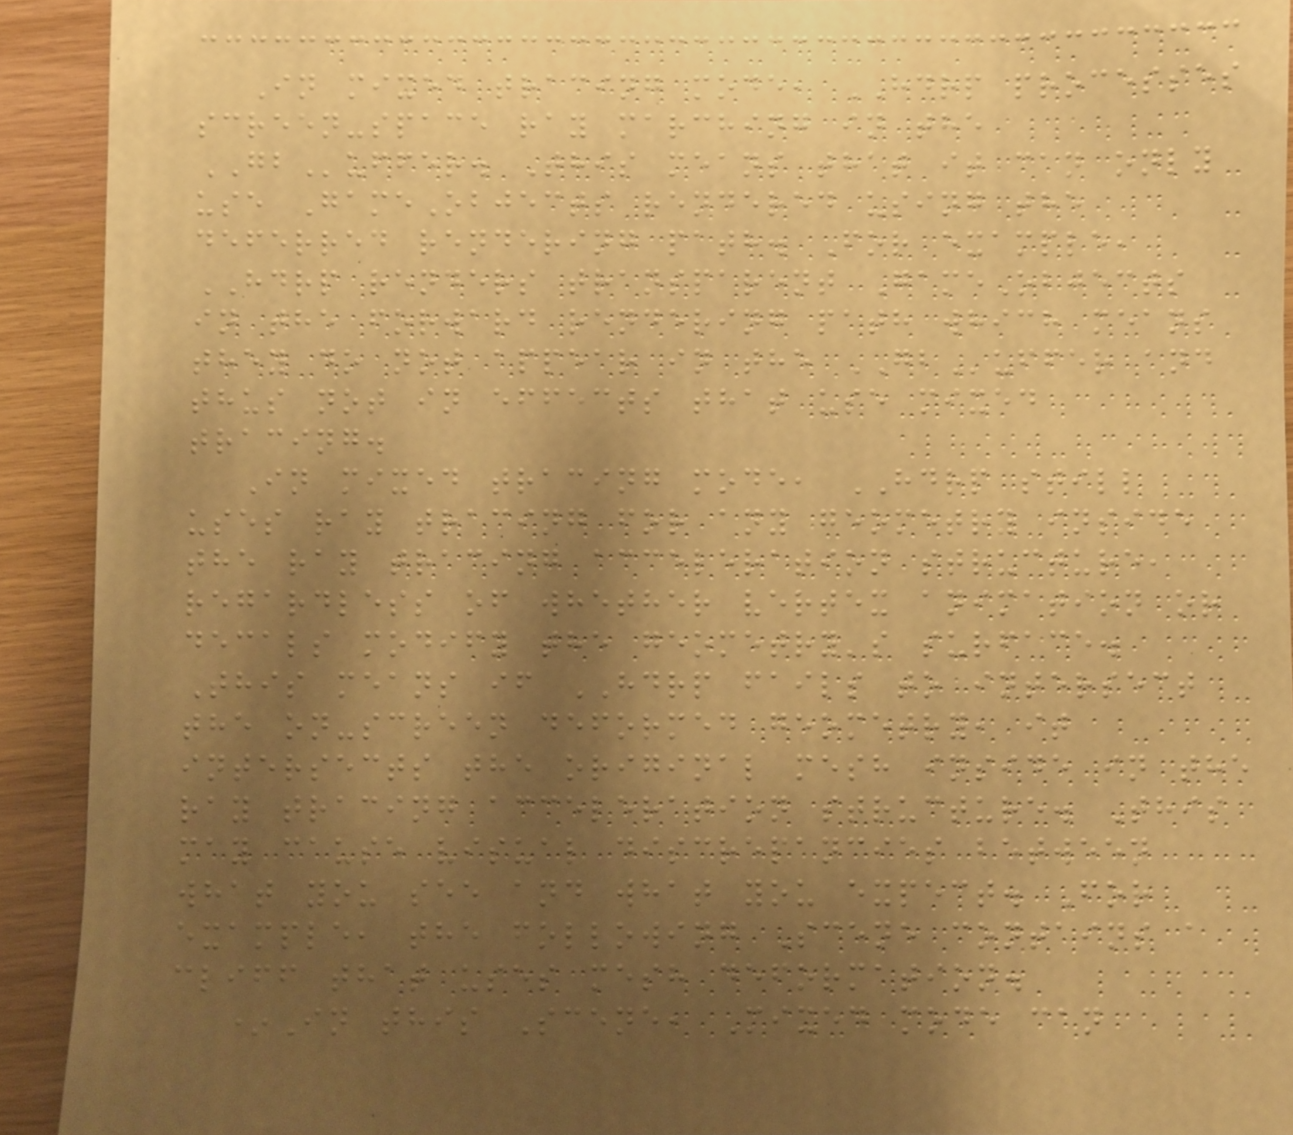In mixed tracing mode, HDRP processes
screen-space ray marching in the
GBuffer. This means that it can only
use GameObjects rendered using the
deferred rendering path. For example,
HDRP renders transparent GameObjects
in the forward rendering path which means
they do not appear in the GBuffer and
thus not in effects that use mixed
tracing.
In mixed tracing mode, HDRP still
uses ray tracing for any geometry inside
the ray tracing acceleration structure,
regardless of whether vertex animation or
decals modify the geometry's surface.
This means if HDRP fails to intersect
the on-screen deformed geometry, it
intersects the original mesh inside in the
ray tracing acceleration structure. This
may cause visual discrepancies between
what you see and what you expect. For
example, the following Scene contains a
cliff that uses mesh deformation.
*In this Scene, Mixed mode can
